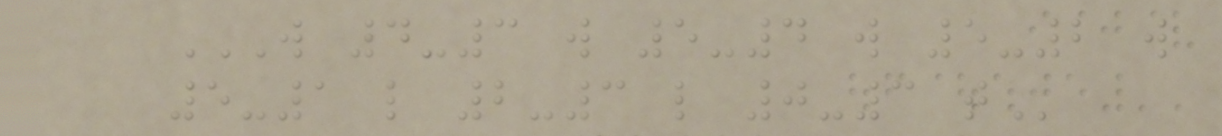W 4-3 W 5-4 W 5-2 W
5-1 L 2-3 L 0-3 T
